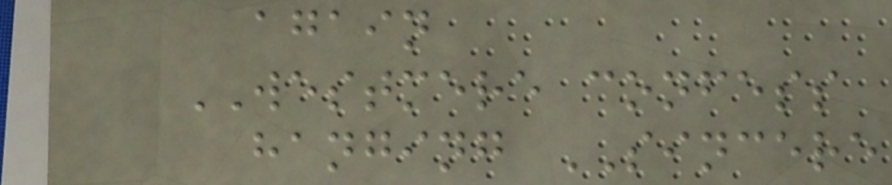again
WESTMERE confess
hanging SINCERE
